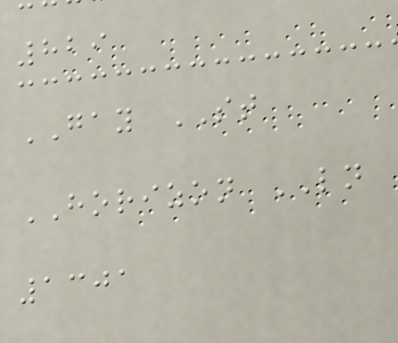829
GAY ST
HORIZON LN
1301
